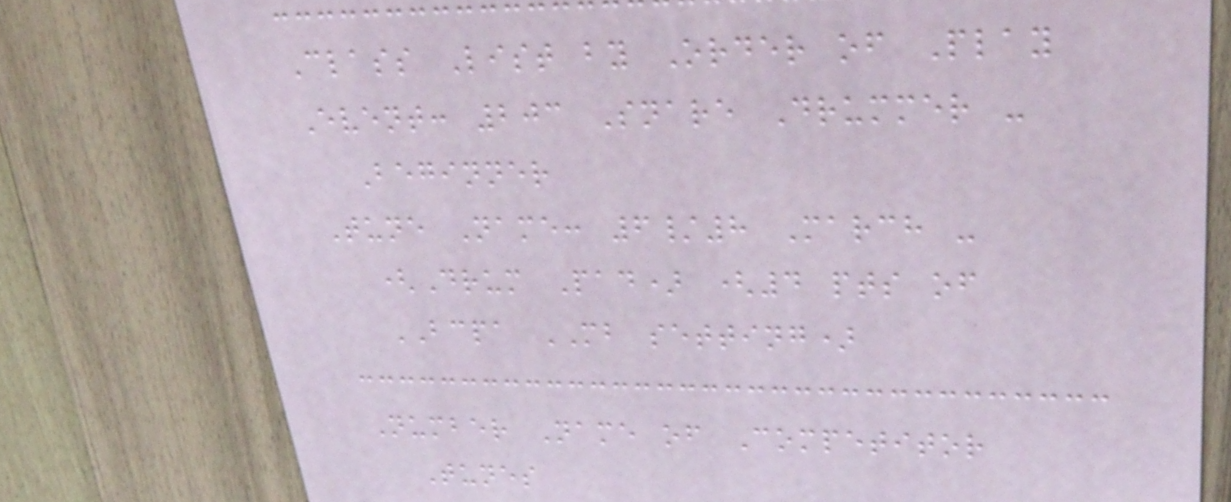Class List by Order of Play
Event: 203 Snare Drummer -
Beginner
Tune Name: 6/8 March -
(Drum Pad) (4 pts of
BCPA MB setting)
Number Name of Competitor
Tunes
